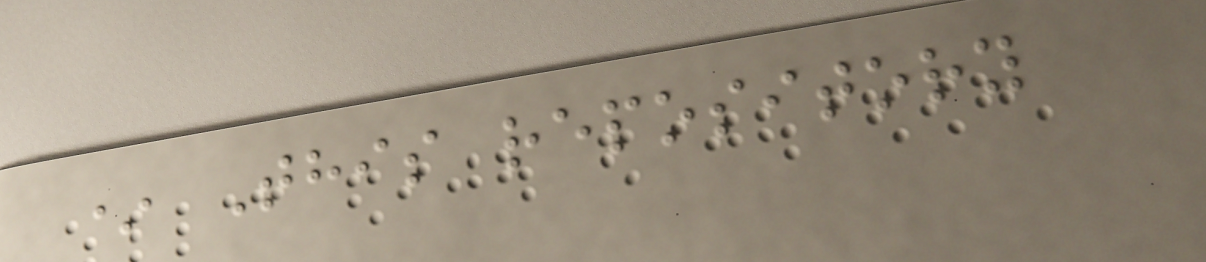* This repository
